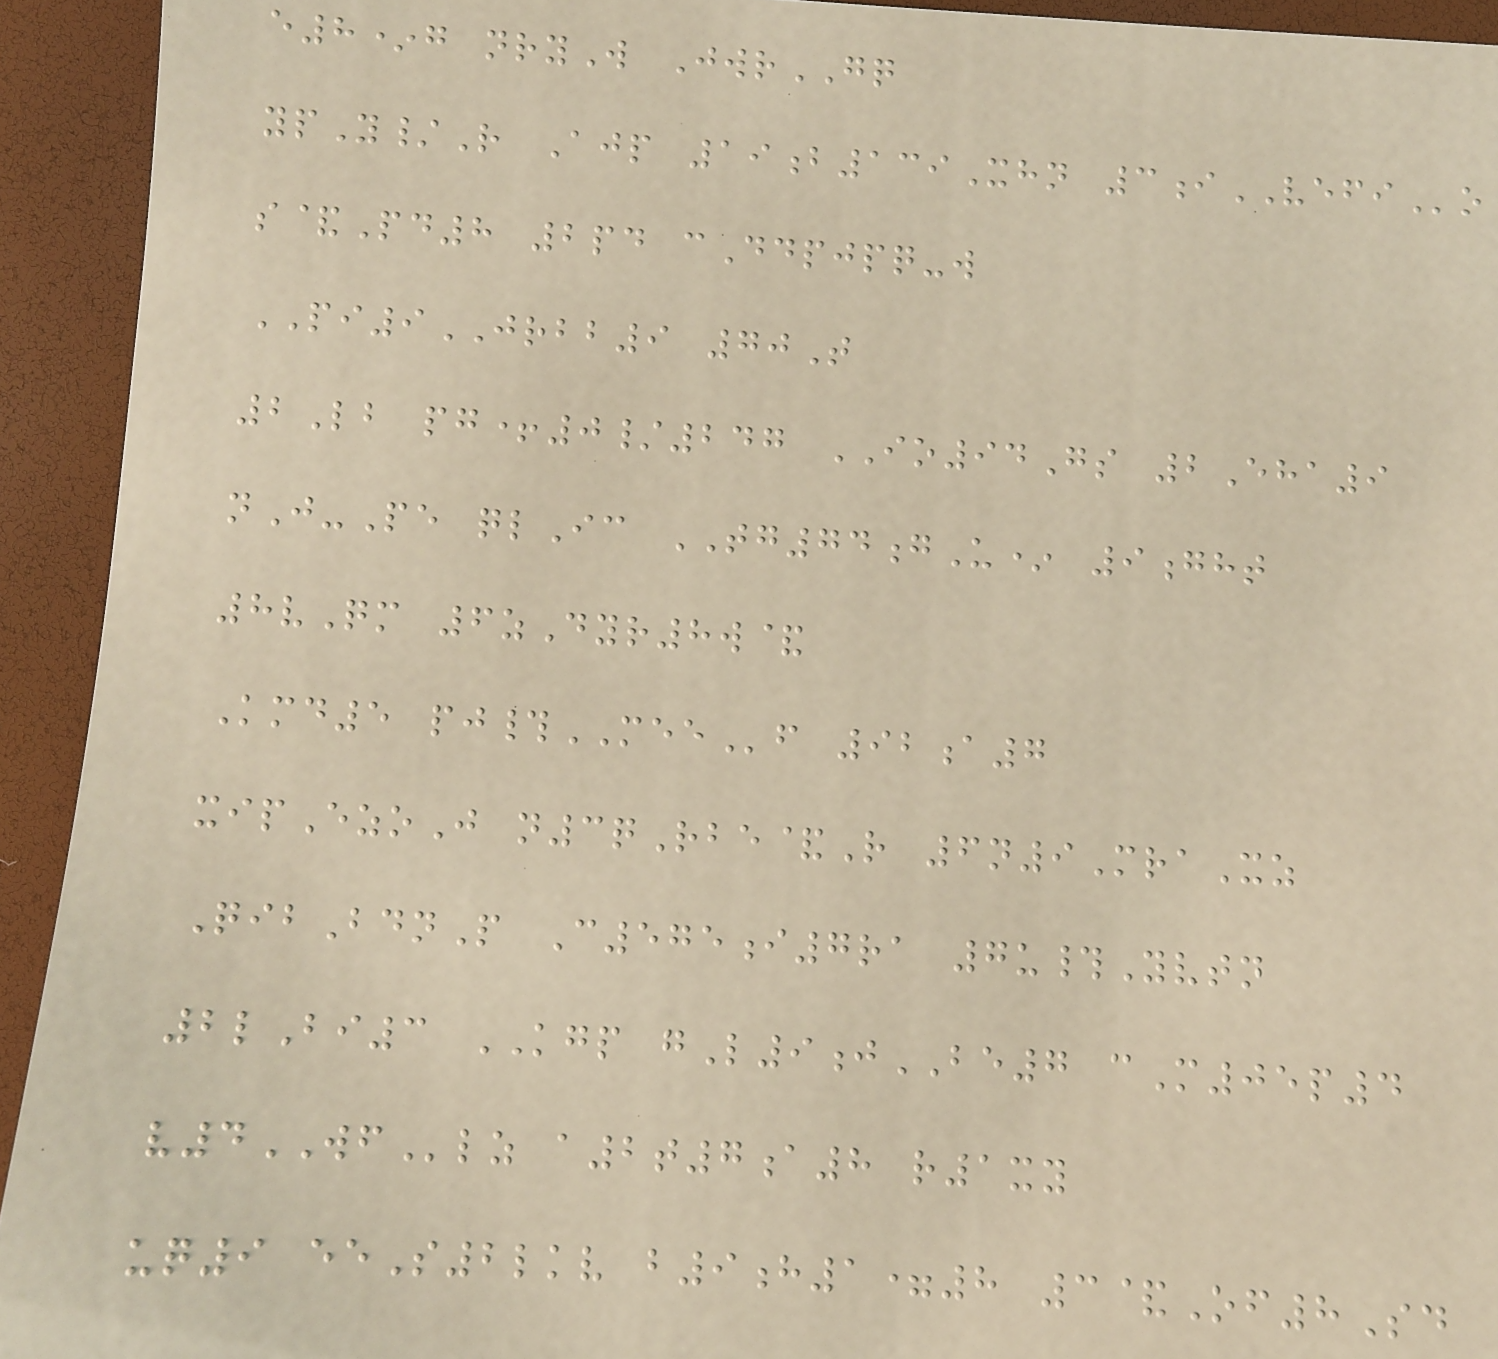e8*g nryW JwrGQ
ypY/R Ajp 19b139Xhn 3iVEFIo
s&Pd8 2pd cDdpjpq-w
PI9JRBB9 70T
2Lb pg+0/247 IO94Gs 2Eha9
nJ-Pe qlIc TG74gU* 9ght
8vQm 6zDyr8w&
Kmd5 pj#MEEf 92a7
xipEzoJ n3qRbe&R 6n9MraXz
QibBdnP C575i7ra 7u#Yvtn
2lBi3 KGP gL9jBE7 cM05p4
v4WFlz a2t7a8 r1xy
uq9 eeS2lkv b9h1=8 3&Of8Sd
